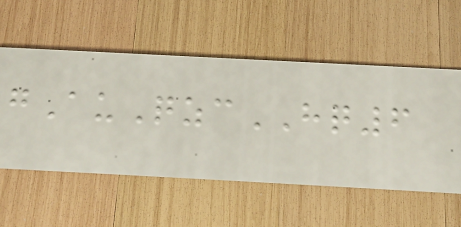gAuQzcHQ6
